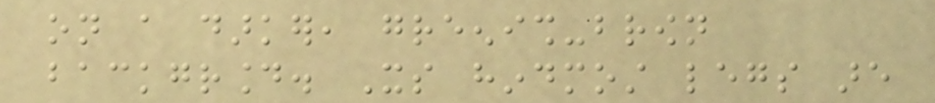on a darker, greenish-brown
background. Its hindmost legs are
